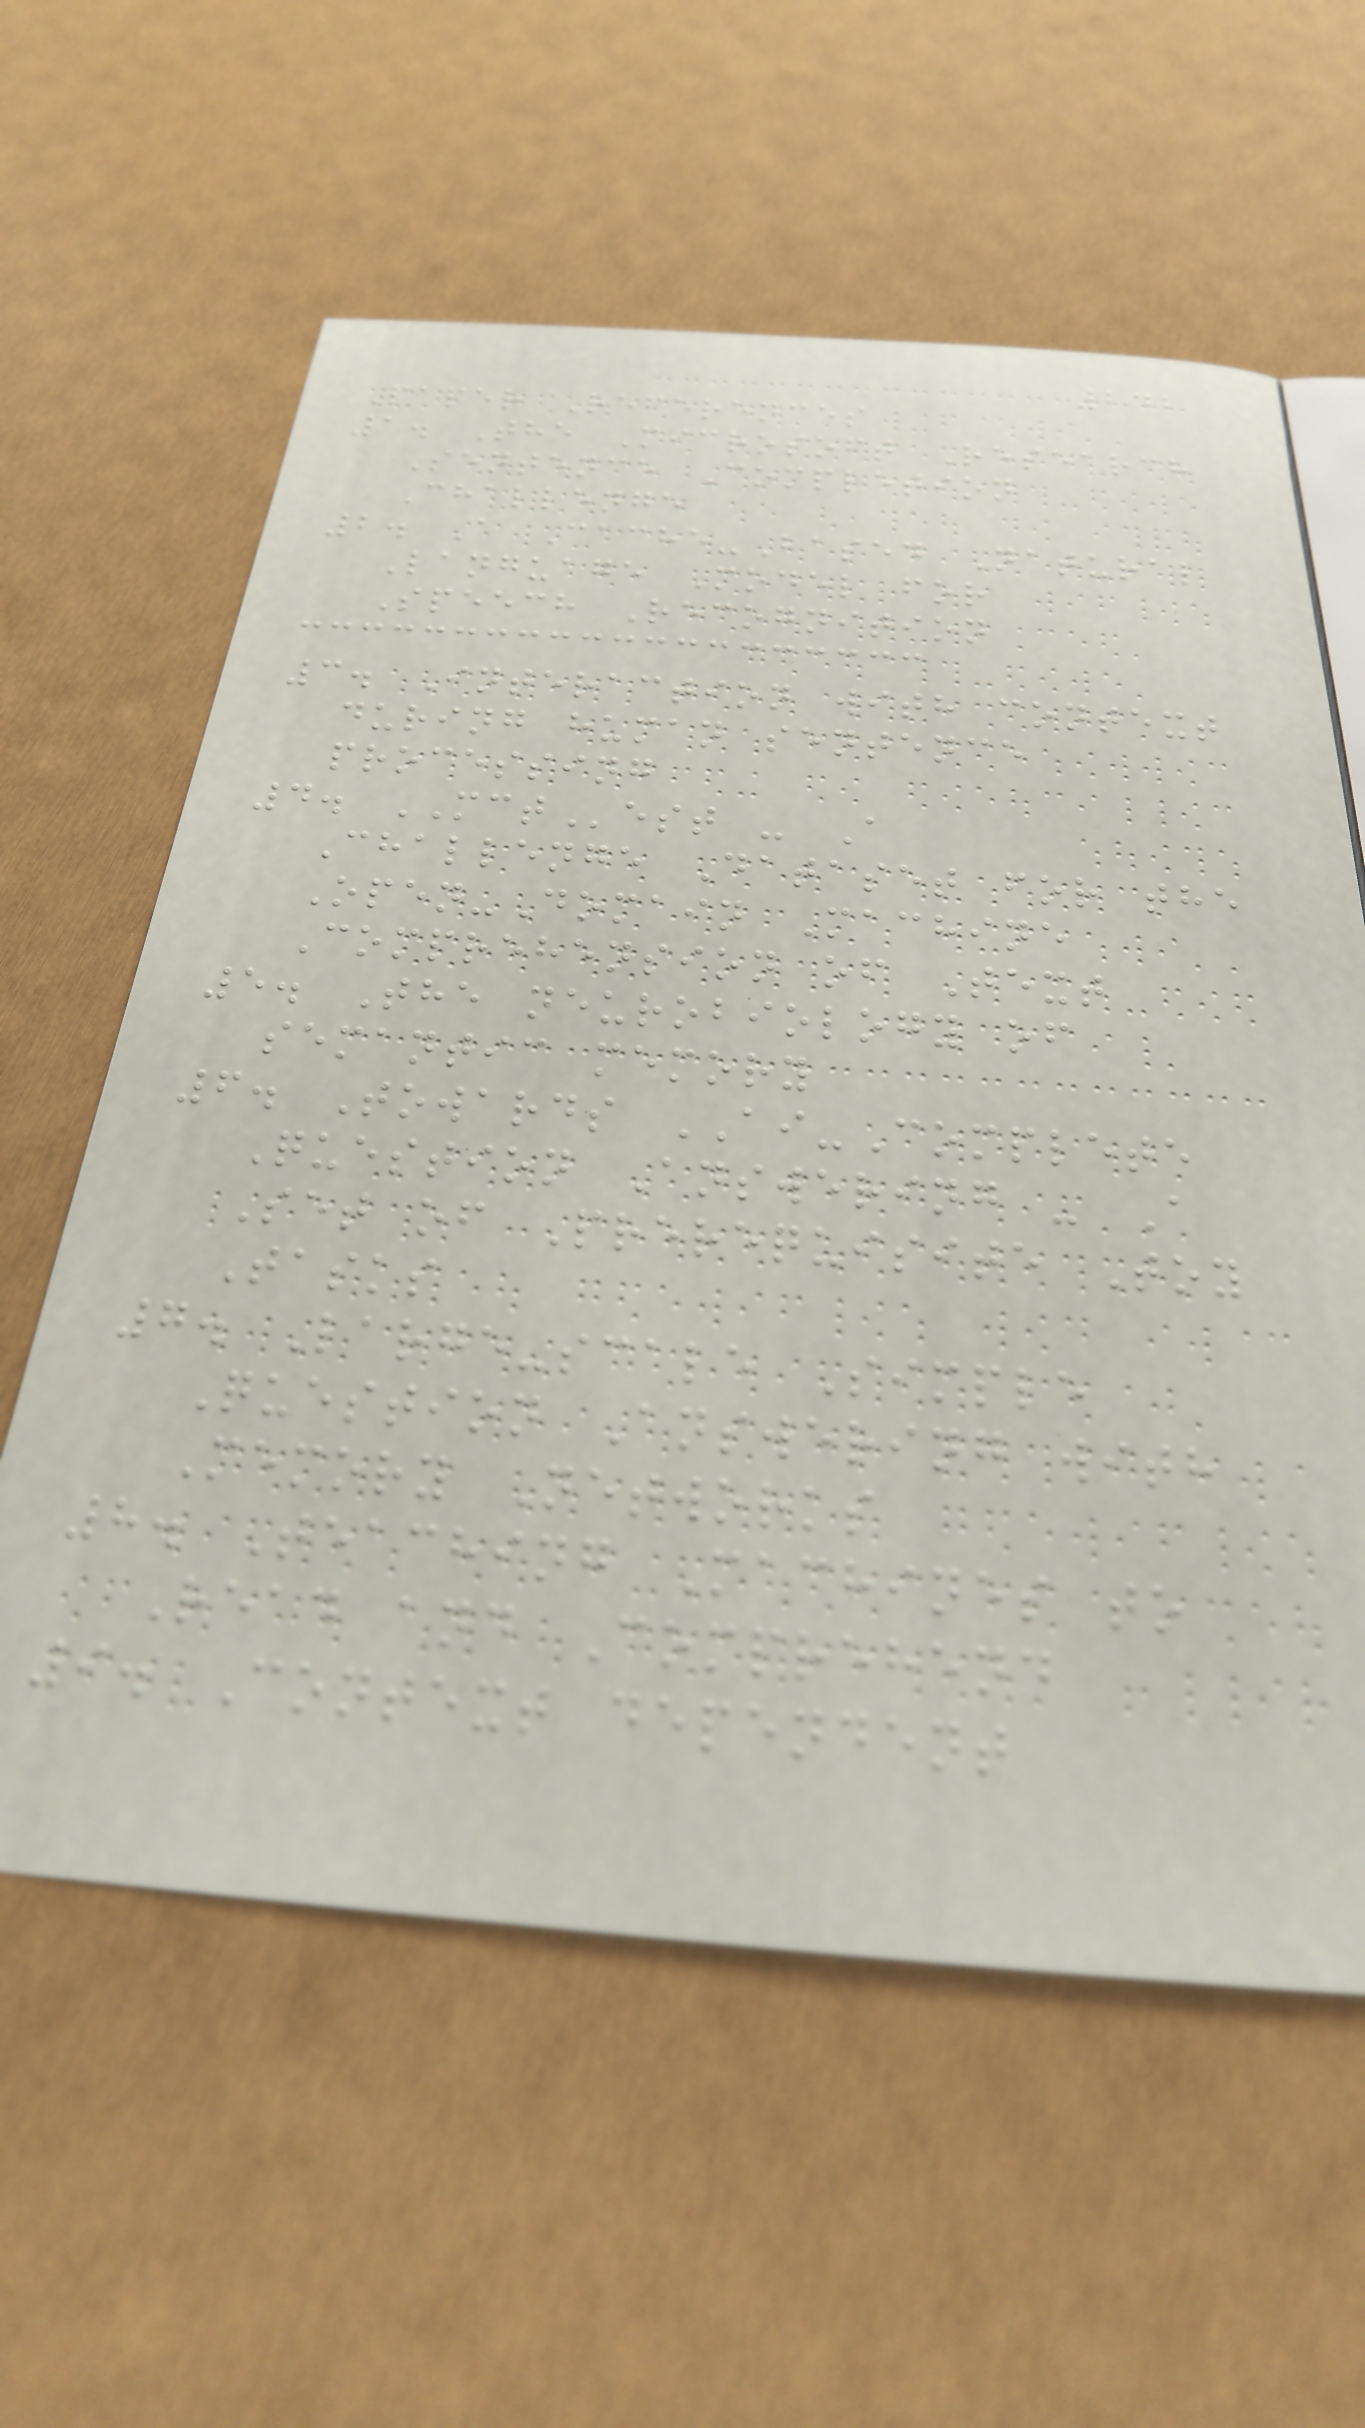242
Paper References
1. The Microsoft Research
Sentence Completion
Challenge
2. A Cache-Based Natural
Language Model for
Speech Recognition
3. Interaction with context
during human sentence
processing
4. MCTest - A
Challenge Dataset for the
Open-Domain Machine
Comprehension of Text
5. The neurobiology of
semantic memory
6. Towards AI-Complete
Question Answering - A
Set of Prerequisite Toy
Tasks
7. Large-scale Simple
Question Answering with
Memory Networks
8. Teaching Machines to
Read and Comprehend
9. Context dependent
